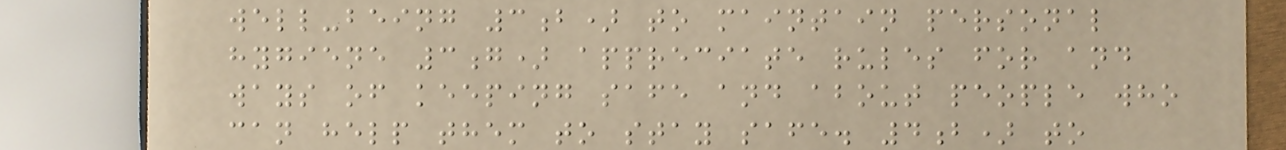well-being 3b) to maintain personal
hygiene 3g) appreciate rules for and
ways of keeping safe and about people who
can help them to stay safe. 4b) to
